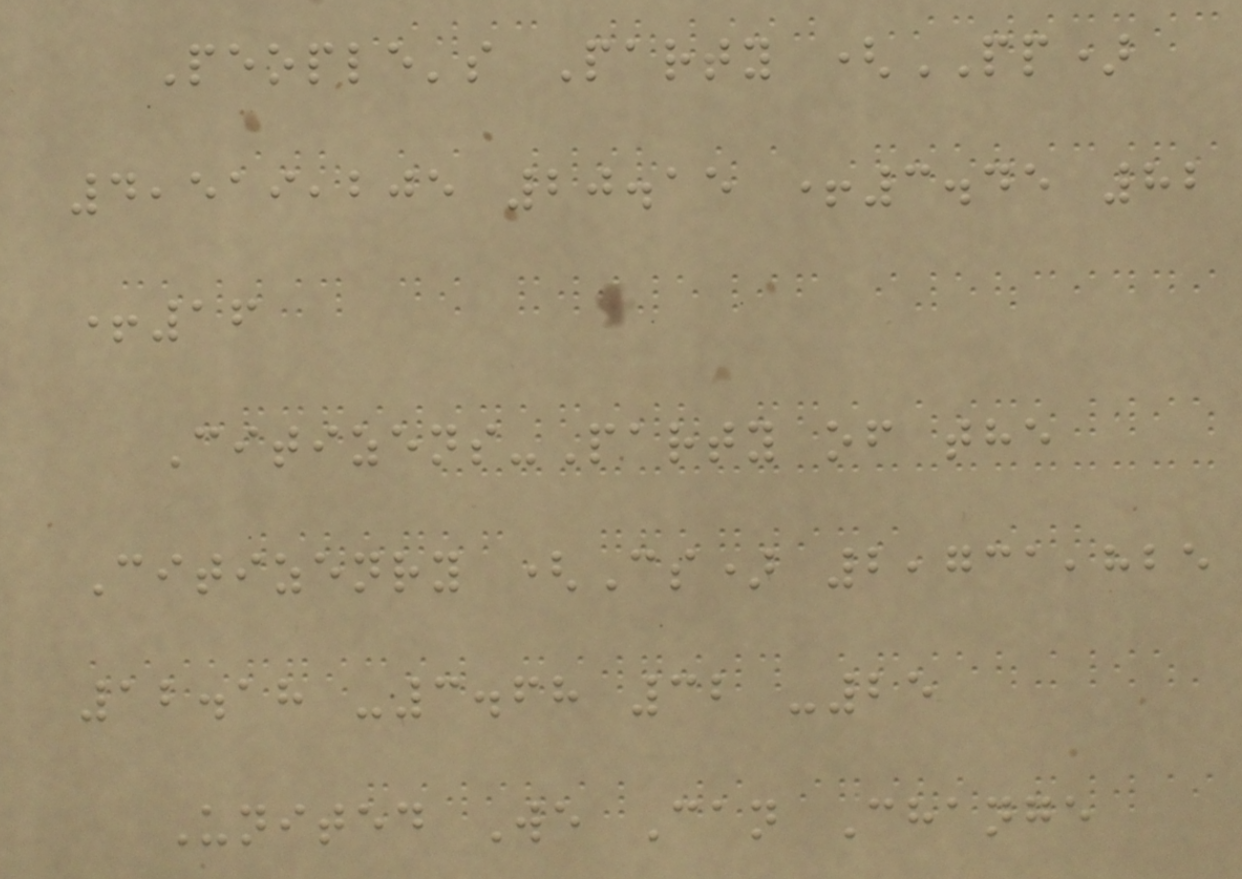People's Party (PP)
4,519,205 20.15 +3.45 82
+16
Citizens-Party of the
Citizenry (Cs) 2,731,825
12.18 -3.68 32 -25
United We Can Change
